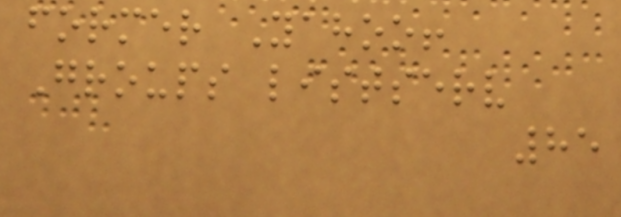former Yahoo!
Groups listserv
85
